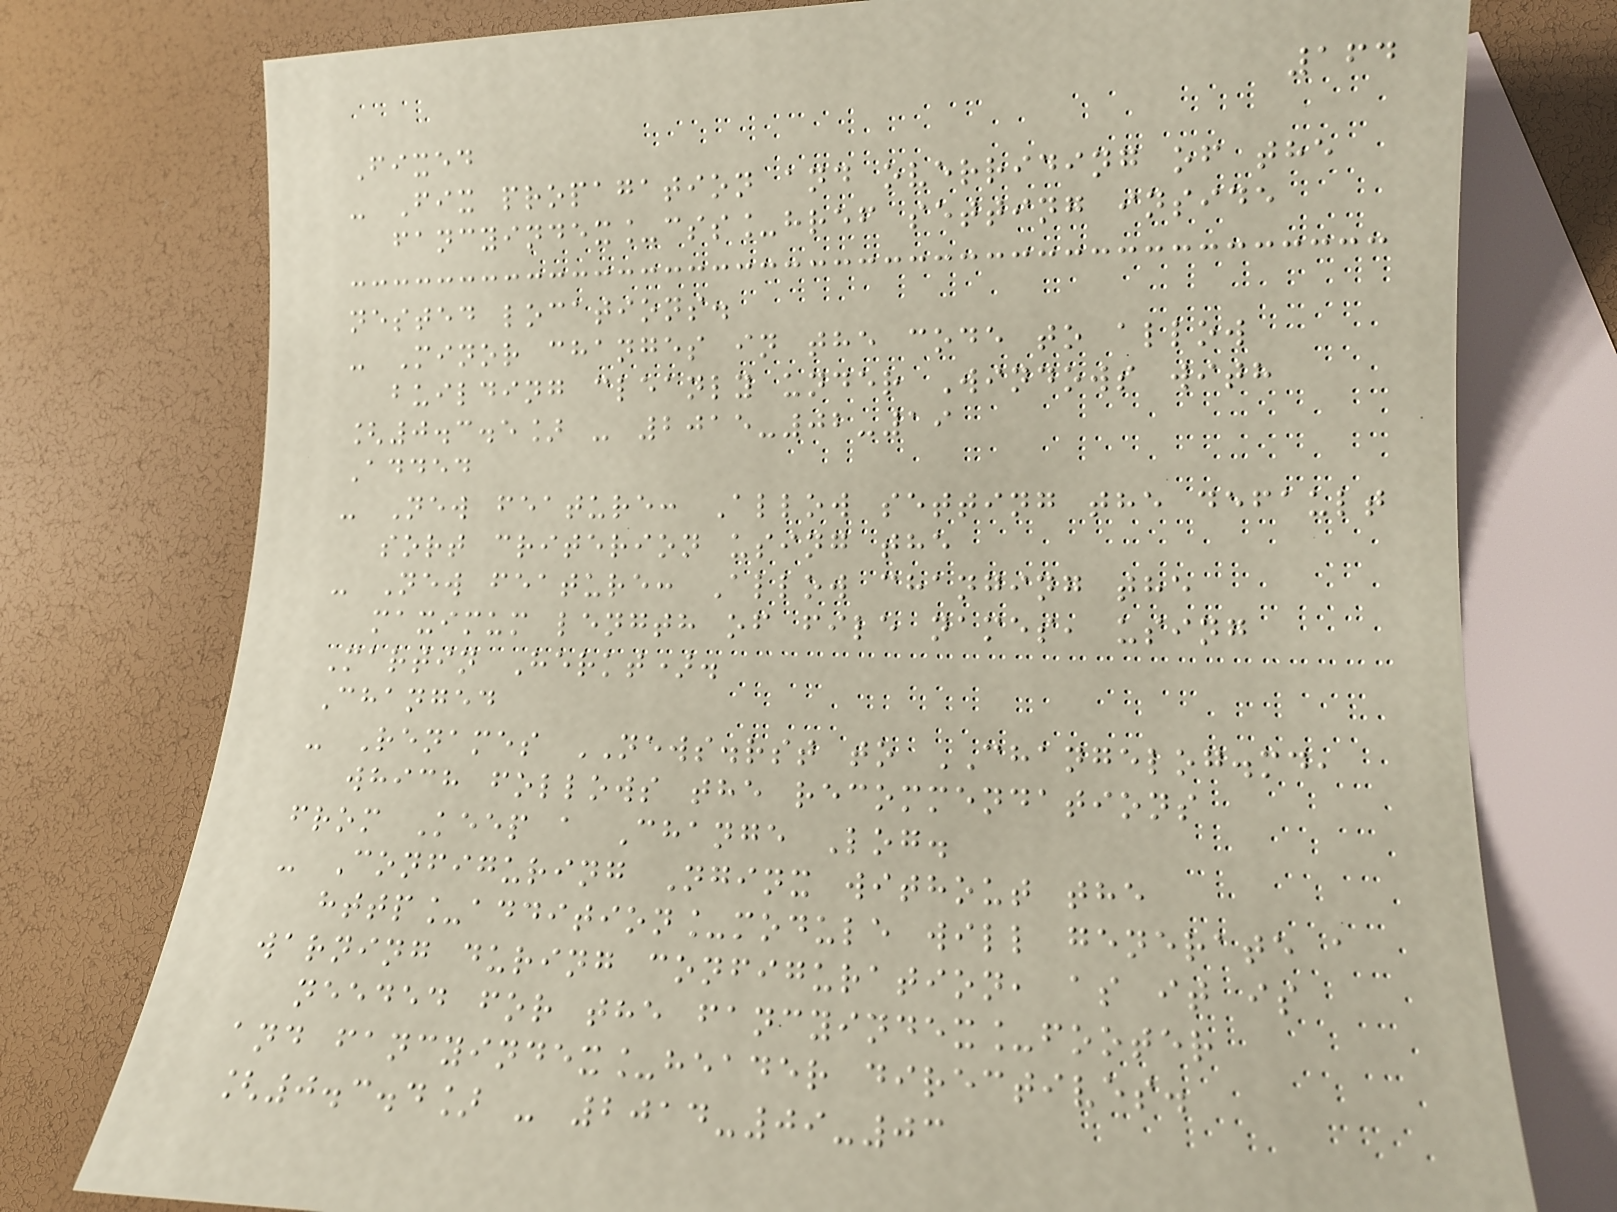164
Fixed
- Fix propagation and overriding of the
fancyindex_css_href setting inside
nested locations.
- Minor changes in the code to allow
building cleanly under Windows with
[0.3.5] - 2015-02-19
Added
- New feature: Allow setting the default
sort criterion using the
- New feature: Allow changing the
maximum length of file names, using
Martin Herkt).
Changed
- Renames NEWS.rst to CHANGELOG.md,
which follows the recommendations
from Keep a Change Log.
- Configuring Nginx without the
http_addition_module will generate a
warning during configuration, as it is
needed for the fancyindex_footer
and fancyindex_header directives.
[0.3.4] - 2014-09-03
